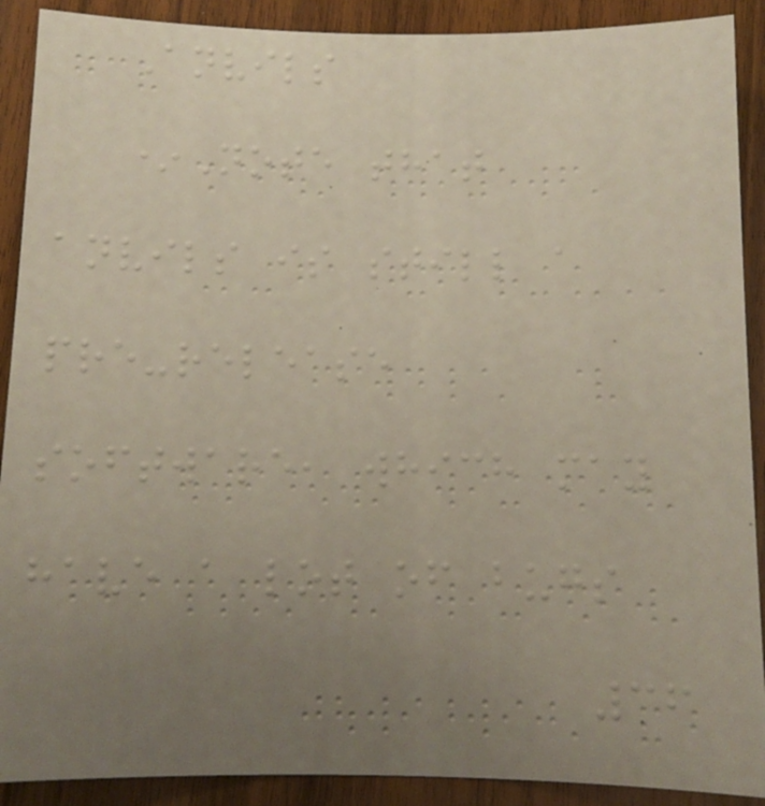Anvils
*Note that
anvils is still a
pre-release
software, which may
have a lot of bugs
36
